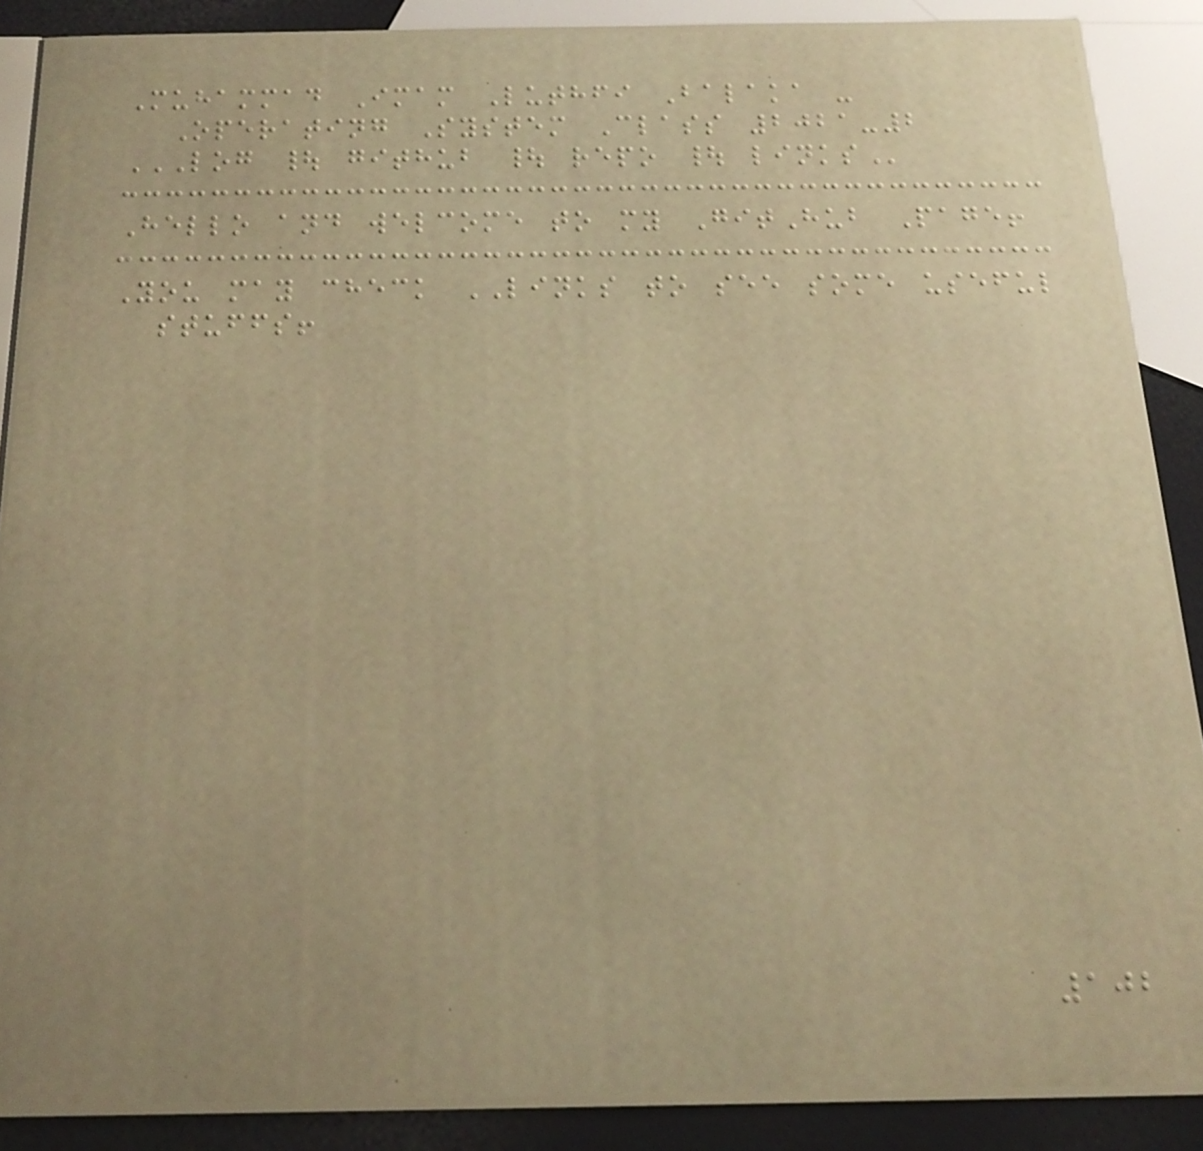Muhammad Imam Luthfi Balaka -
Operating System Class 2021-2
LOG | GITHUB | REPO | LINKS
Hello and welcome to my GitHub Page!
You may check LINKS to see some useful
stuffs!
102
